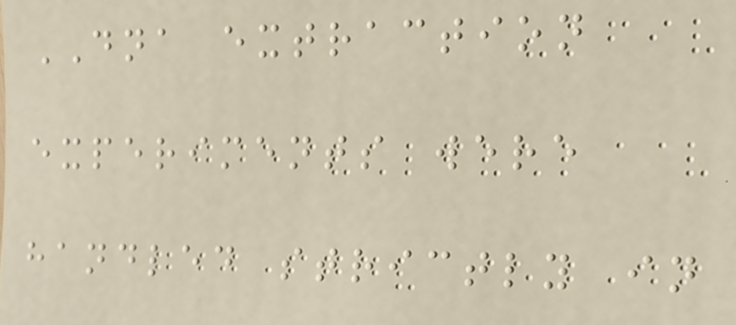DNA extraction
experiments were
handled strictly in
